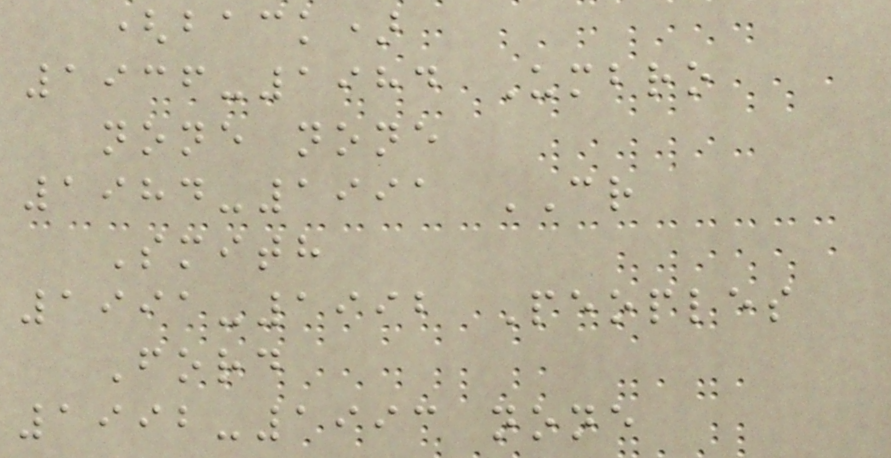(back)
1936-1984 Umbro
none none
1984-1991 CR
Smith
1991-1992 Peoples
Ford
1992-1993 none
